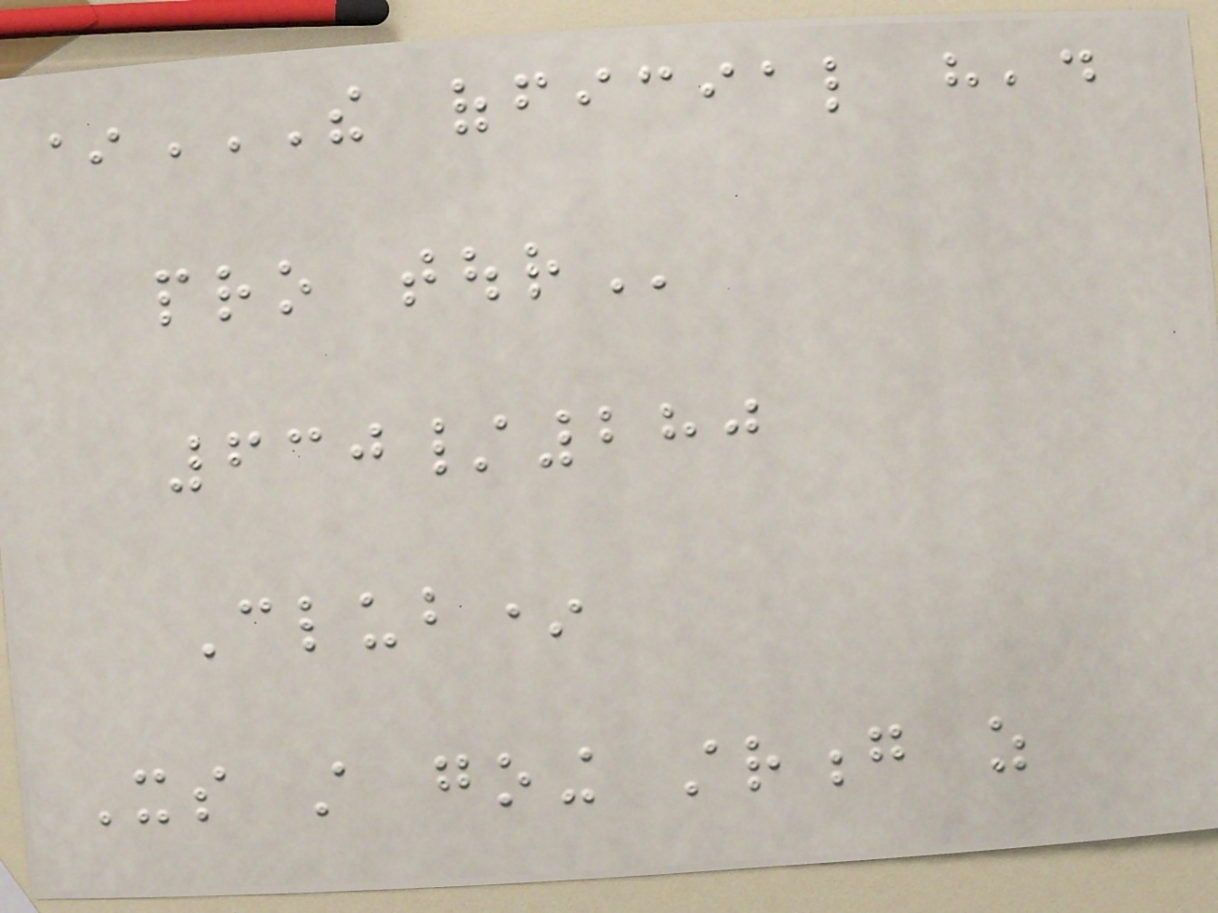*THE OFFICIAL HEAD
PRO TOUR
630/280
Club*
Its still going strong as
